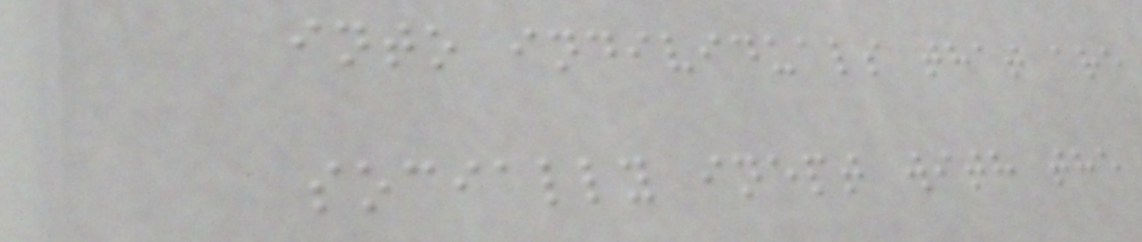into individuals that are
socially inept with the
